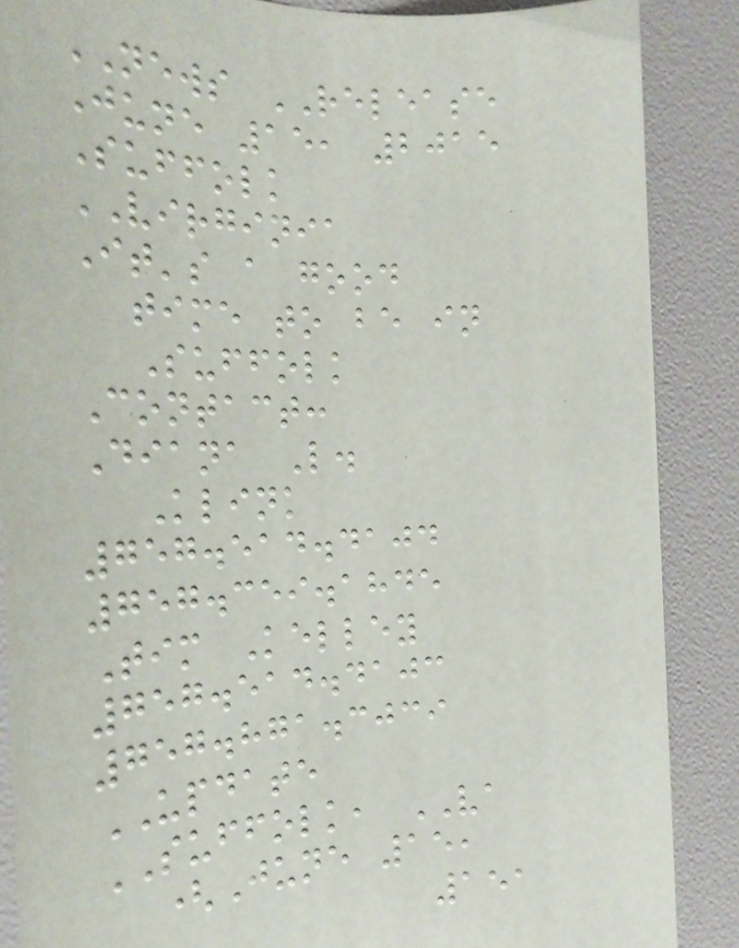NEWS RELEASE
June 15, 2015
Suffolk
VIRGINIA
It's a good
time to be in
Suffolk
Contact:
Diana L.
Klink
757.514.4104
757.359.1845
Tim Kelley
757.514.4103
757.871.3039
UPDATE
SUFFOLK, VA
(June 15,
151
